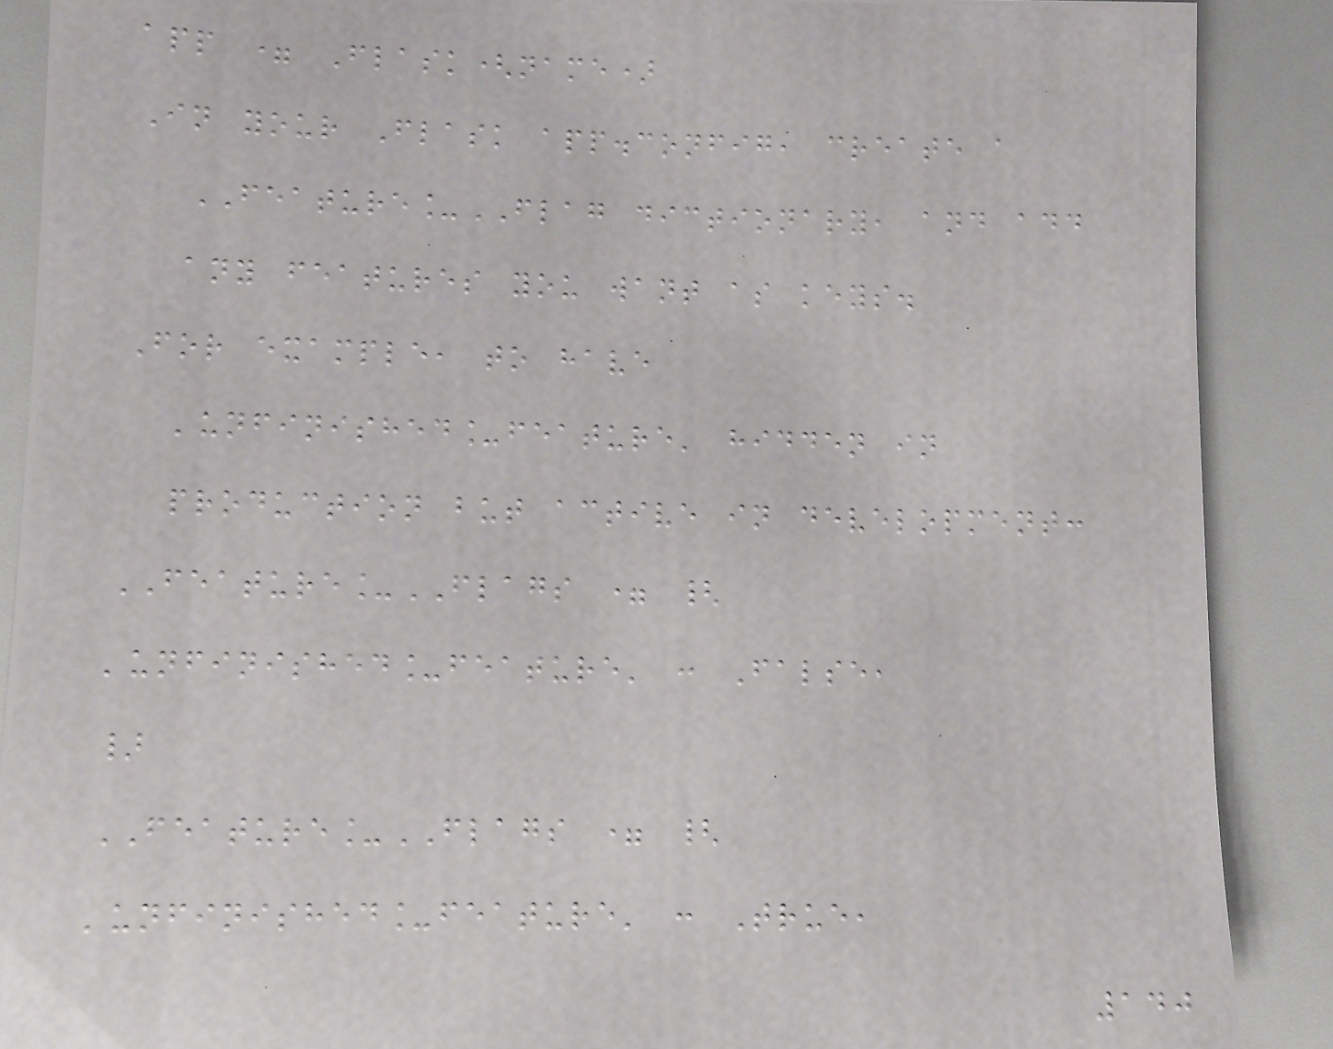app = Flask(name)
In your Flask app.config, create a
FEATURE_FLAG dictionary, and add
any features you want as keys.
For example, to have
'unfinished_feature' hidden in
production but active in development:
FEATURE_FLAGS = {
'unfinished_feature' : False,
}
FEATURE_FLAGS = {
'unfinished_feature' : True,
140
